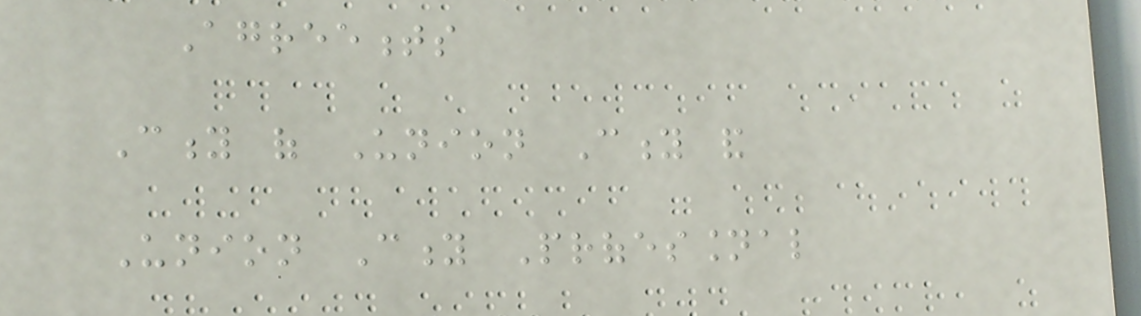Agreements
City of Union City and
Union City Professional
